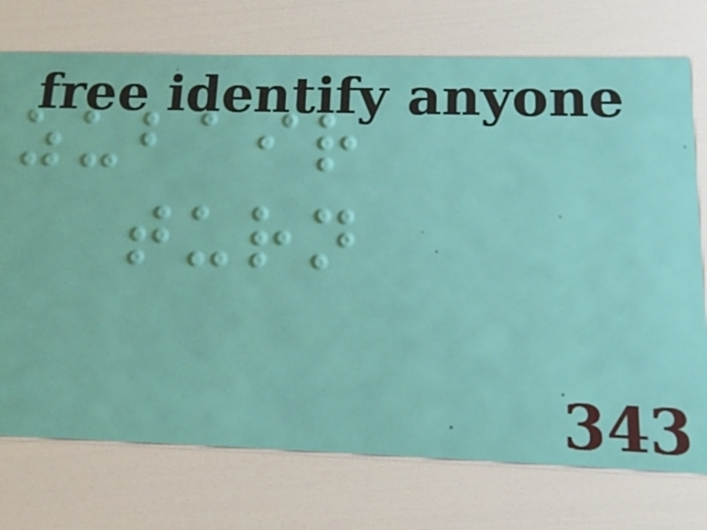zubair
turn
